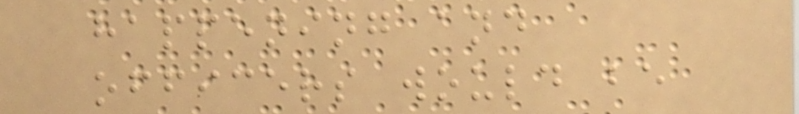happening and
officers would be
